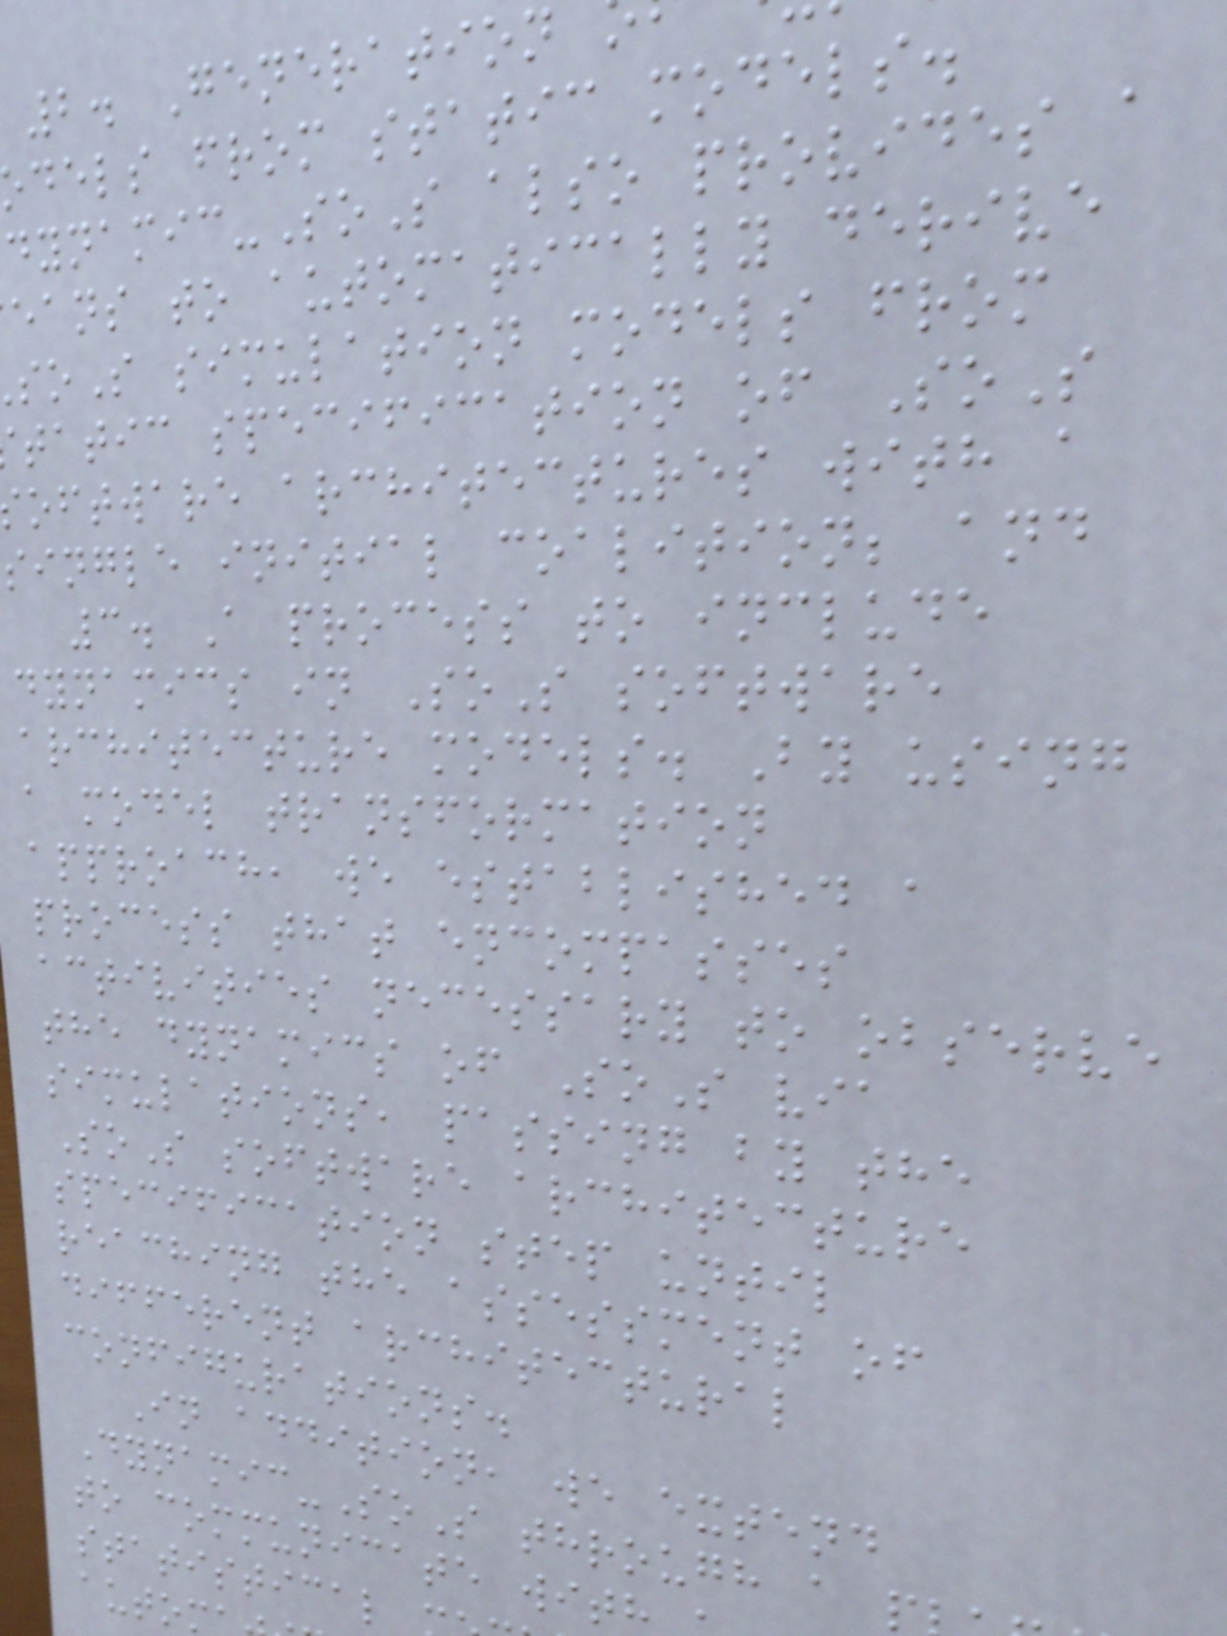2. Generation
dels from static models.
ynamic-SoS also provides a
eans to automatically derive
oS simulation models from
tatic specification of SoS
oftware architectures with a
single initial coalition; and
3. A process to include
dynamics in SoS software
architecture models. By using
a model transformation
approach, we established a
process that encompasses
activities necessary to observe
the dynamics of SoS via
simulations, passing by the
SoS software architecture
specification step until
reaching the assessment of
different architectural
configurations.
In addition, we extend
Dynamic-SoS through a
to communicate wit
statistical
